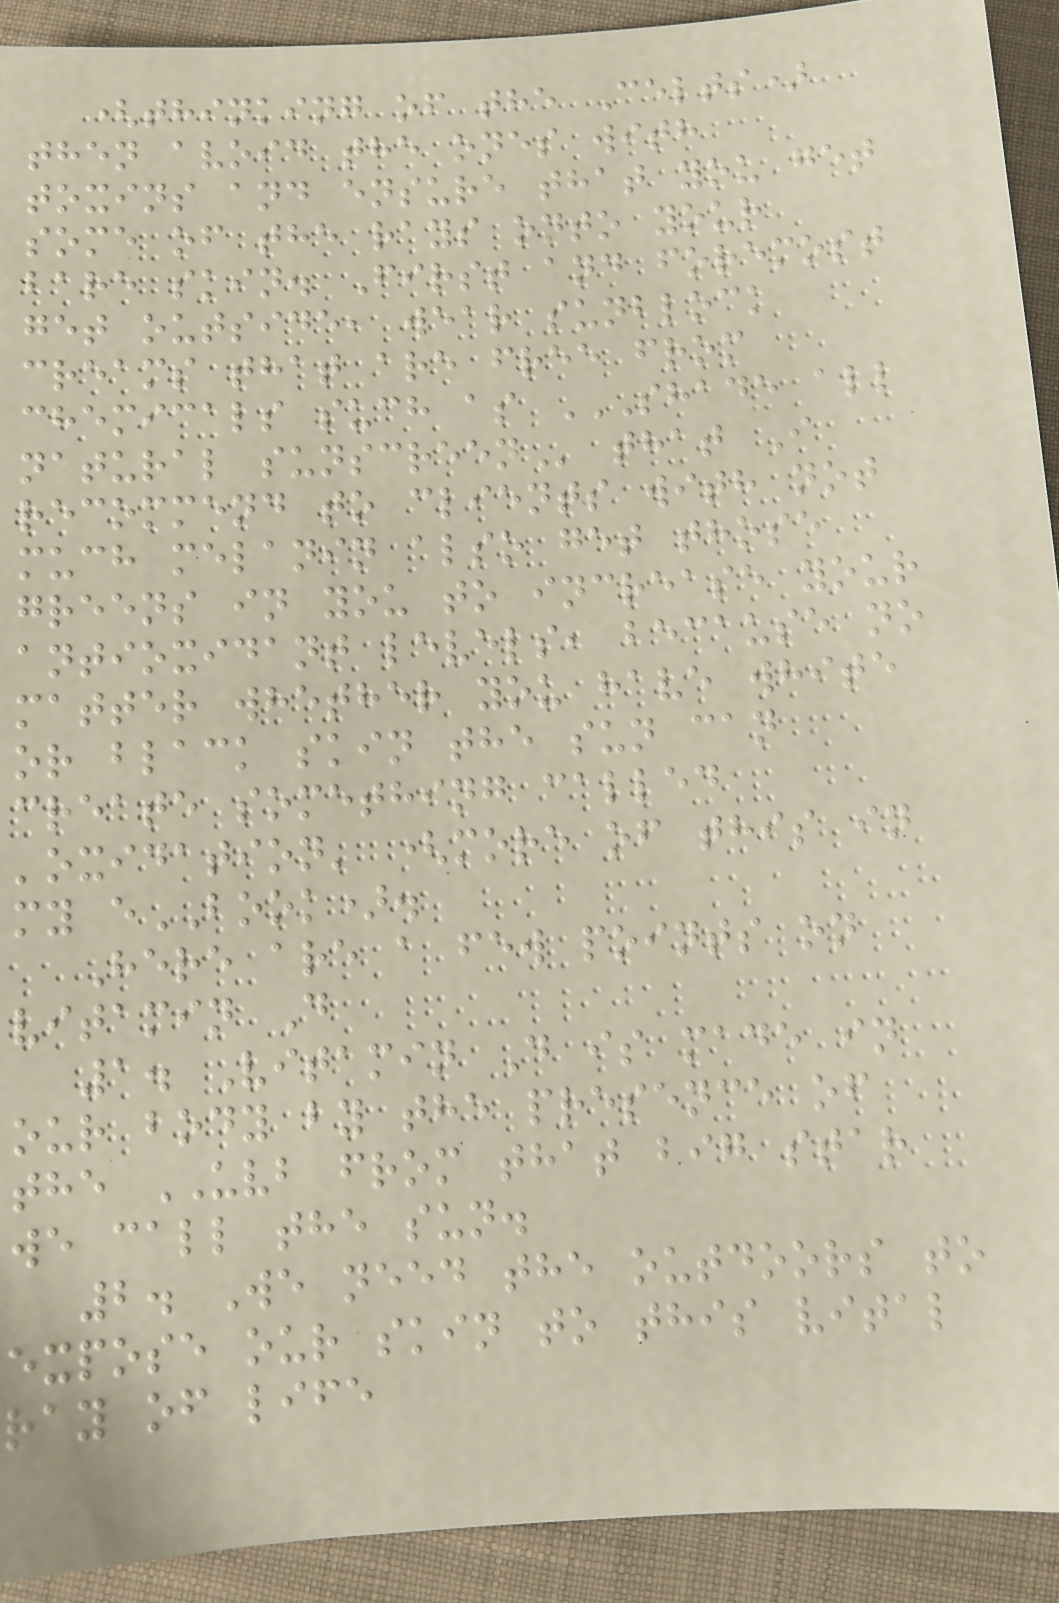(thinking of the Celts)
then avoid the ones with
toxins and ensure that you get
some of the rays onto your
bare skin. First and foremost
get outside, wear sunblock
creams that are free from
chemicals such as SHADE ALL
NATURAL SUNSCREEN that I
recommend to clients with not
much melanin also get those
greens in you to increase your
antioxidant levels, because no
matter whether you have white
or black skin the sun can
create something called
'oxidation' (more of this in
my eBOOK).
Here are a few points on
vitamin D
1. Vitamin D is made in
our body by the presence of
the UVB from that big star
we call the sun.
2. We need the outdoors to
expose our skin to this vital
ray of life
